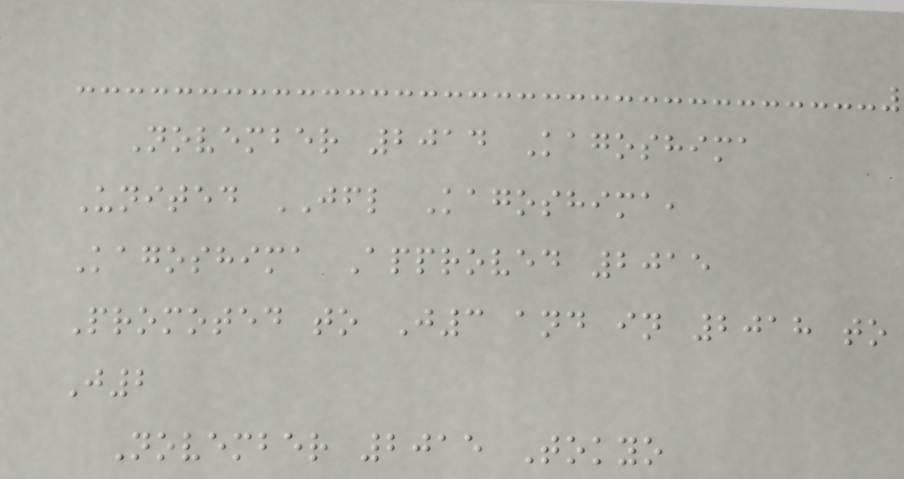November 2014 Kagoshima
United JFL Kagoshima,
Kagoshima Approved 2015
Promoted to J3 and in 2018 to
J2
November 2015 Tokyo
